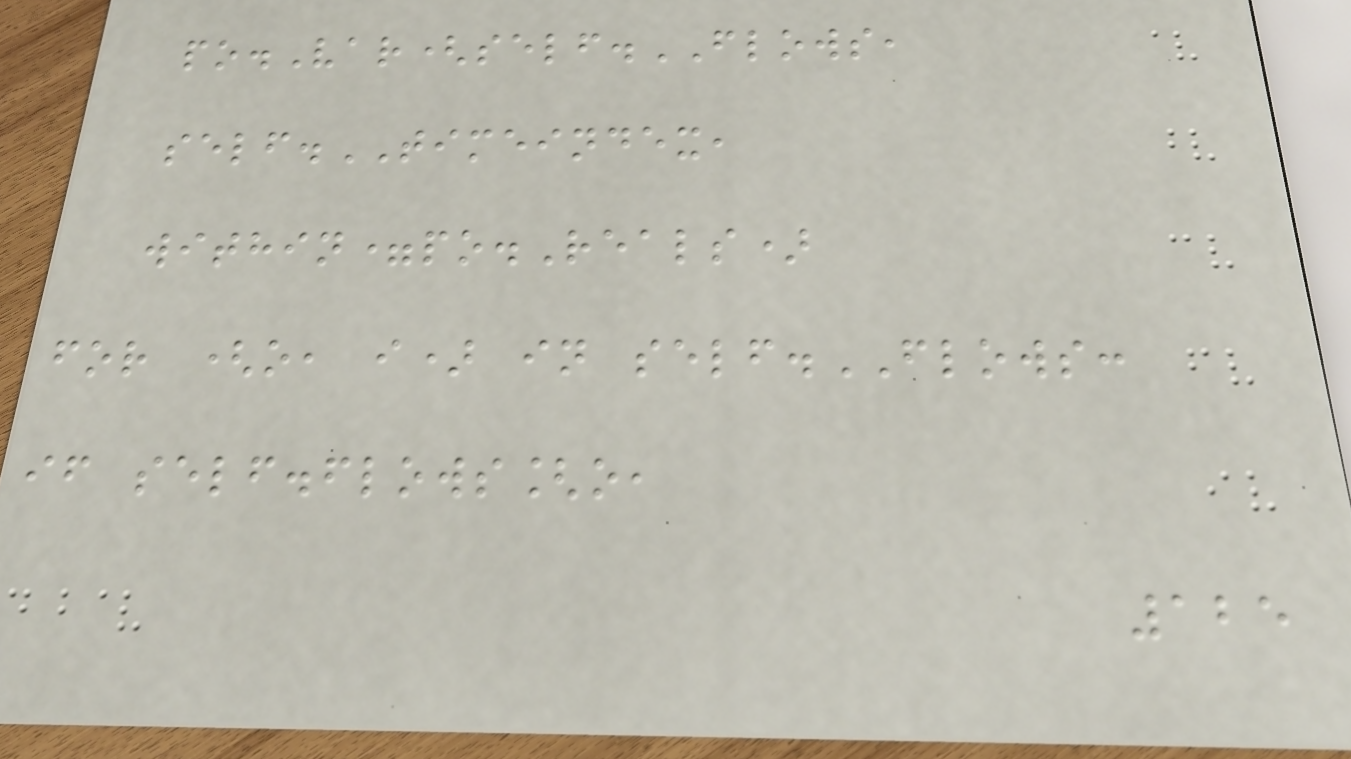po.Var(self.FLOWS,
self.TIMEINDEX,
within=po.Reals)
for (o, i) in self.FLOWS:
if self.flows[o,
125
